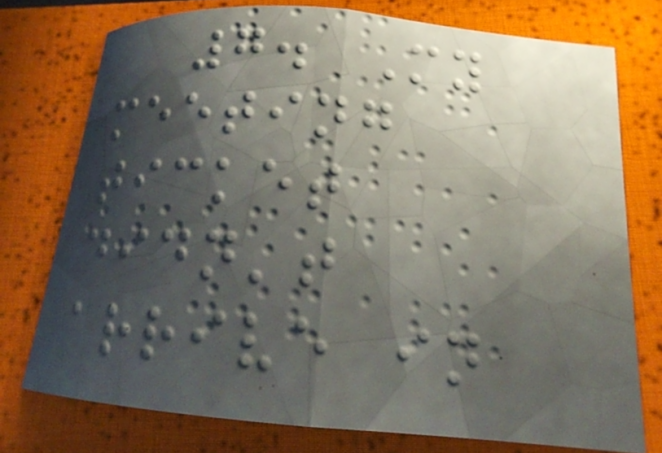7. My
meeting
ticket
didn't
arrive in
